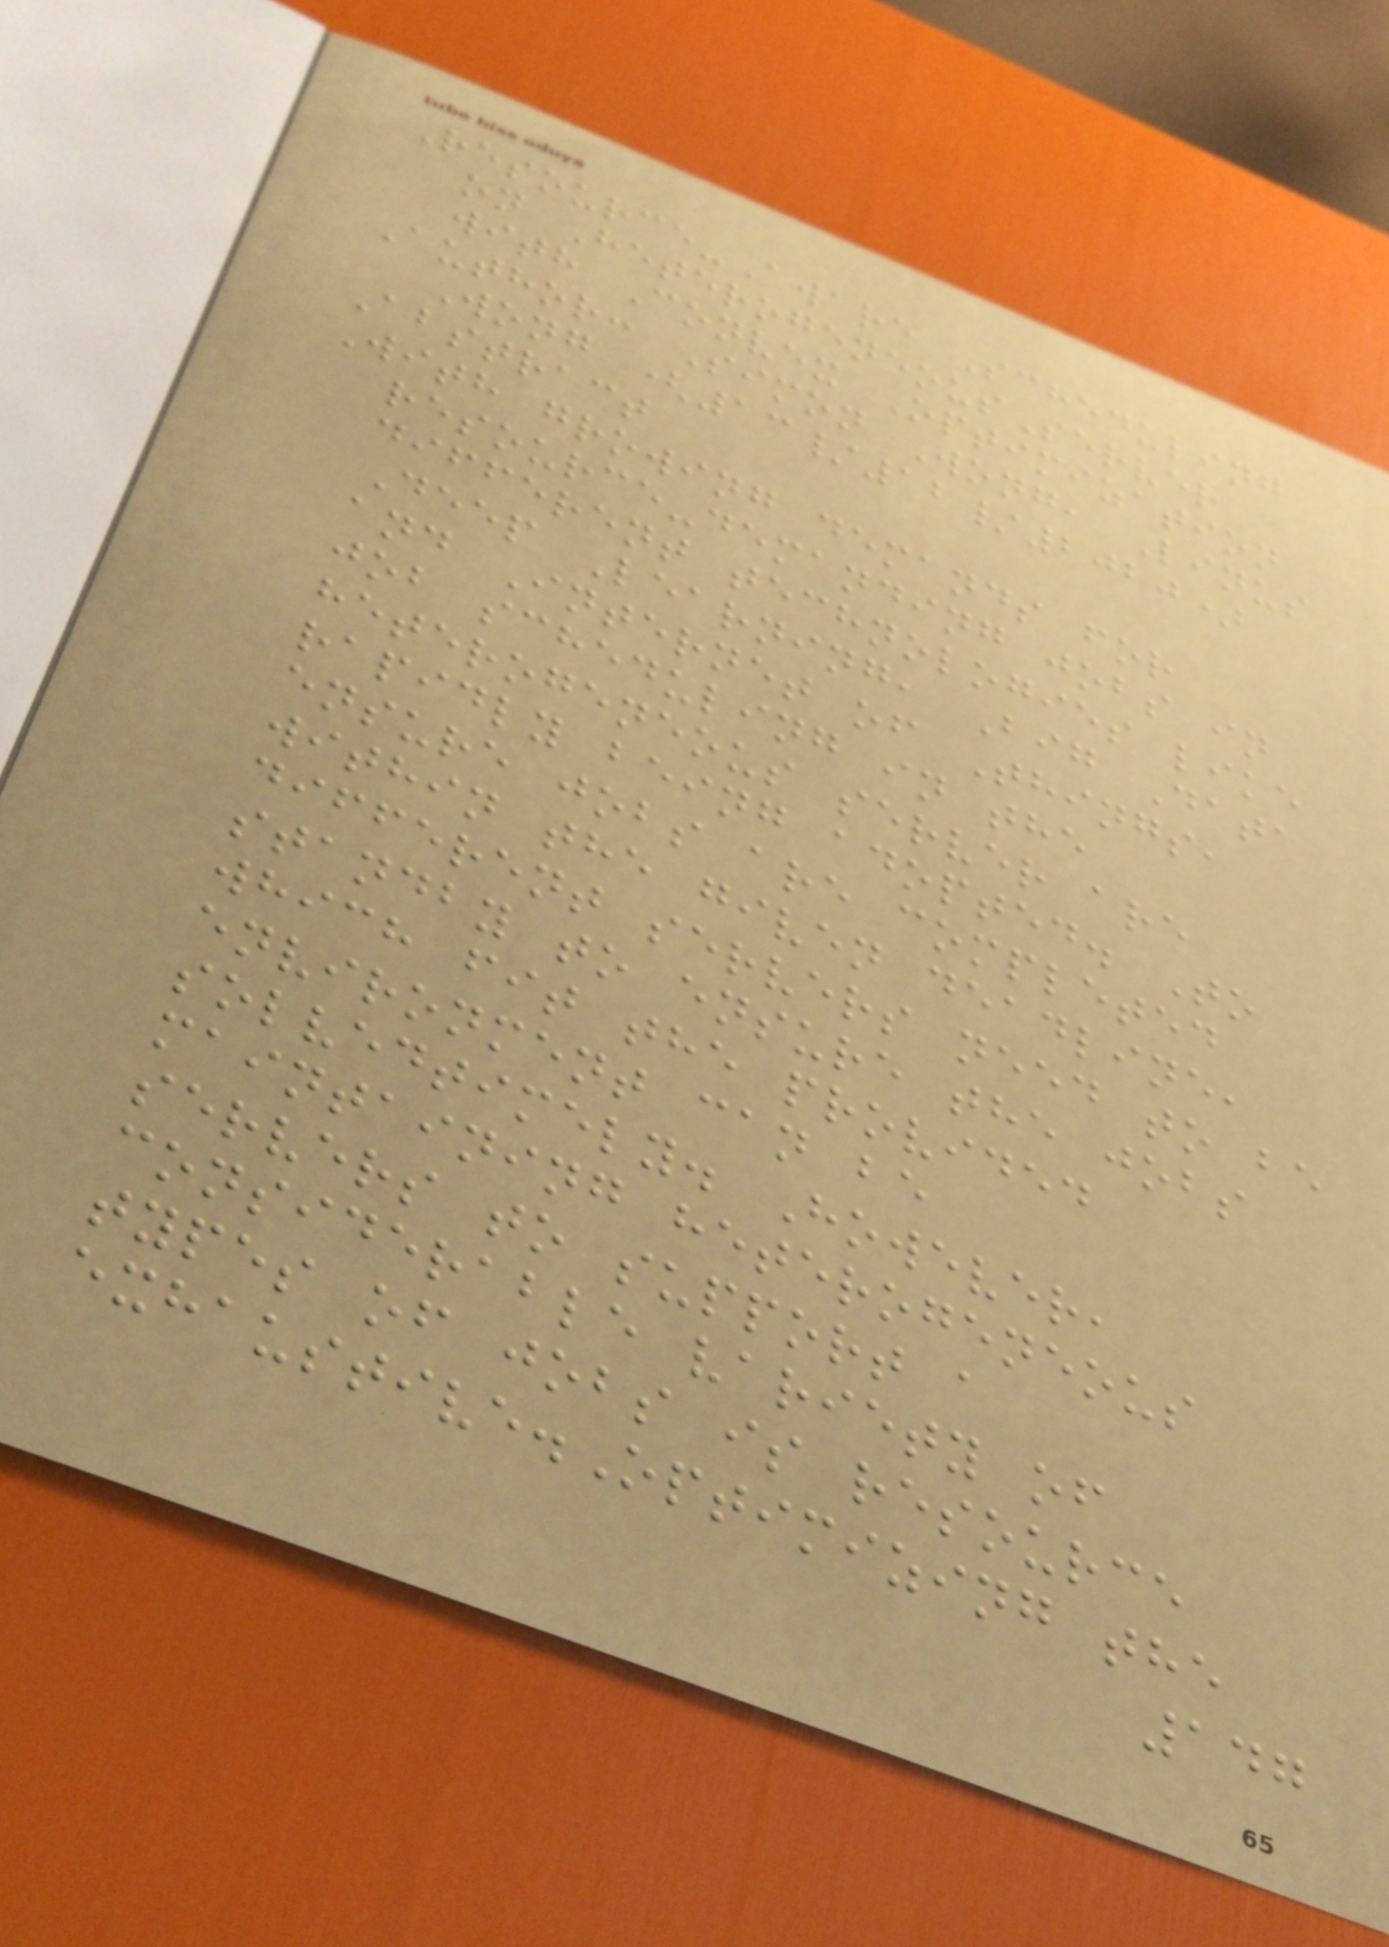Resource-Aware Scheduling
on HeterogeneousServer
with Convex Optimization
Author: Simon Wong, Linus
Wong (13/12/2020)
Abstract
With growing demands for
resource-demanding jobs in
different technologies like
Deep Learning, Big Data
and Internet of Things,
job scheduling in the
heterogeneous server are
rapidly being adopted. To
ensure jobs are completed
within the given deadline,
different servers need to be
standby to ensure the jobs
which fit the provided
environment can be
solvedtimely. However,
maintaining heterogeneous
servers to support a
considerable variety of
types of jobs is resource
exhaustive.Optimizing the
147
